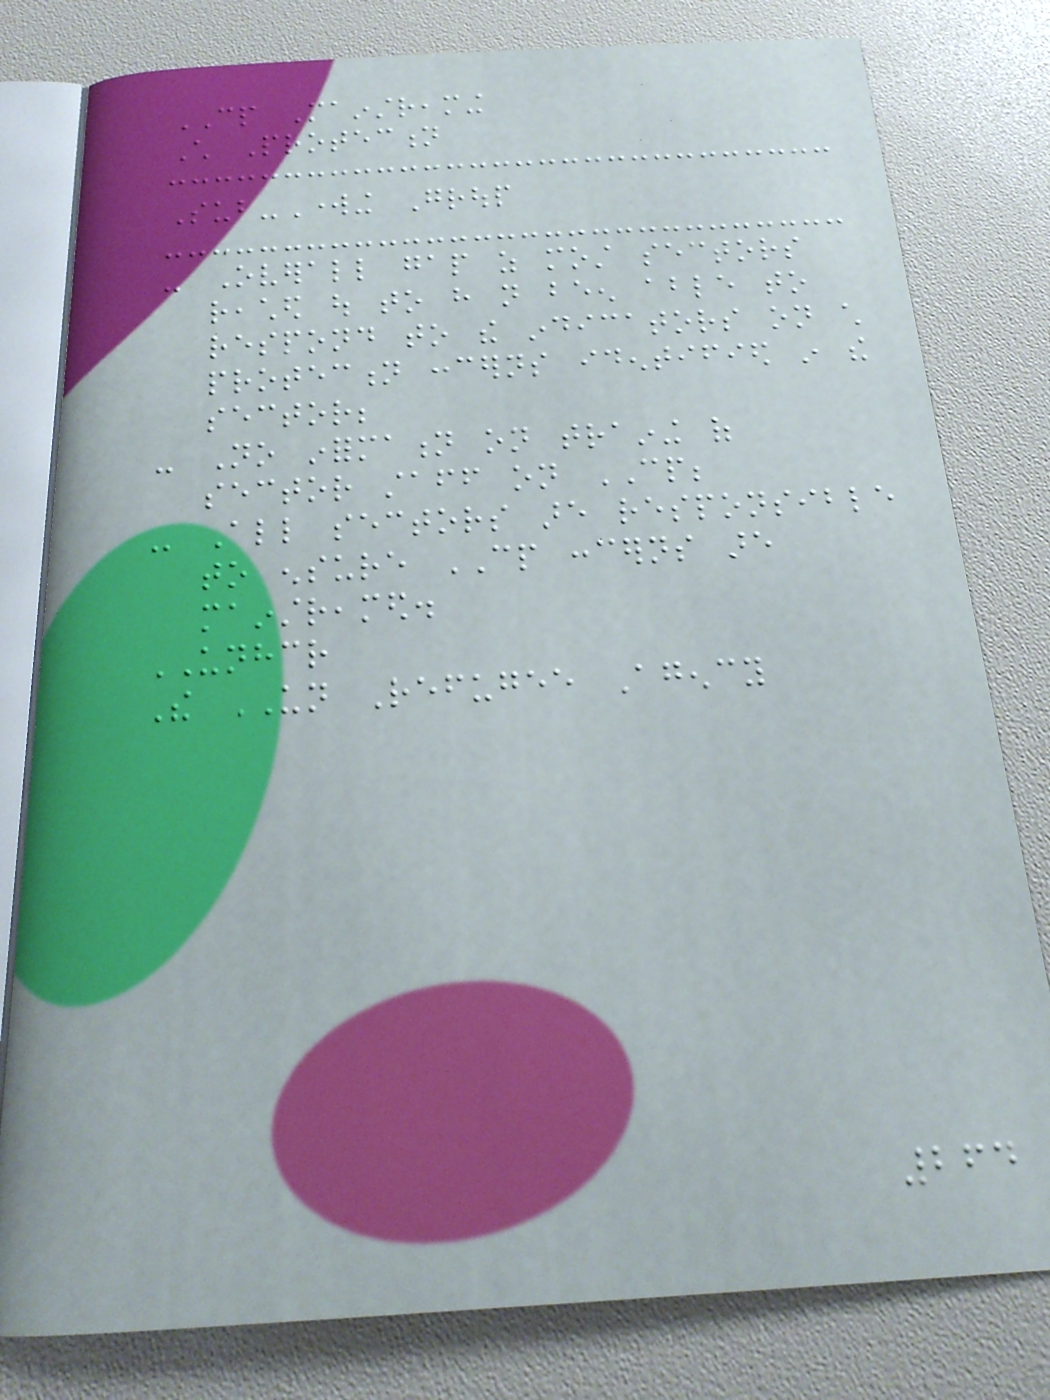CP Mainstreaming
Child Protection
Sub-Working Group
- Overall gap as most sectors
reached out to have not been able to
respond to the indicators on child
protection concerns identified in the
sector;
- No information on training of
sector staff on CP;
- All sectors are responsible
to ensure CP concerns are
mainstreamed.
UNHCR
The UN Refugee Agency
264
